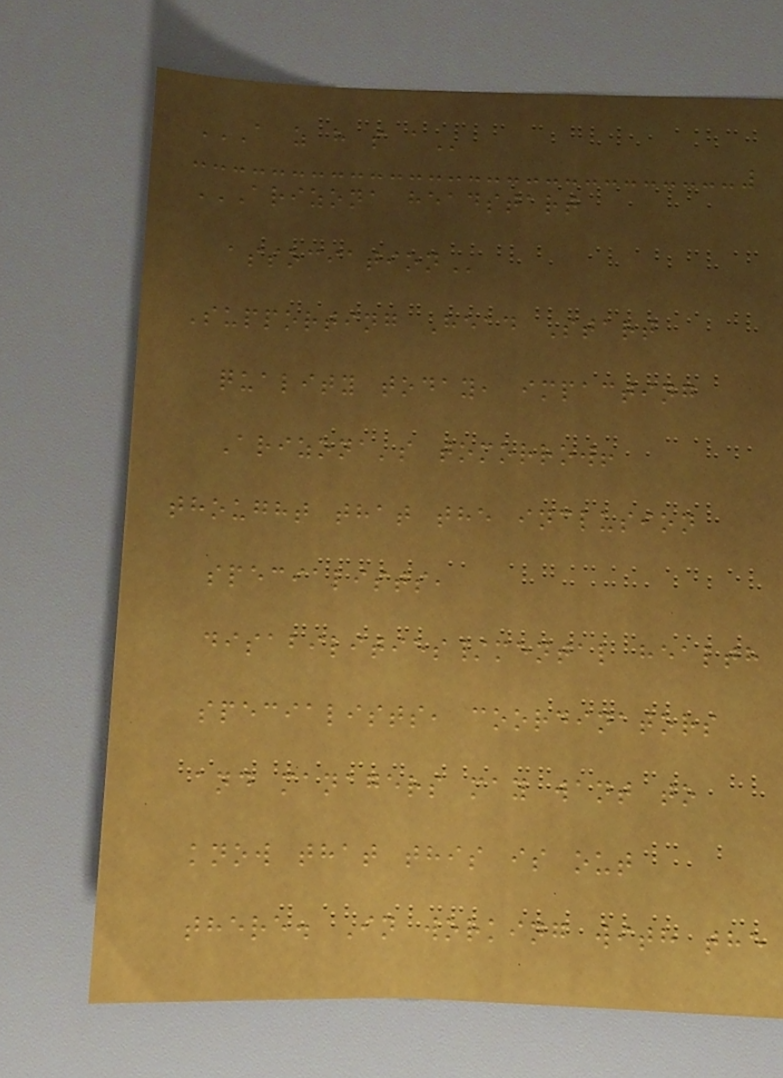A Z H S A
ARIZONA HEADSTART
ASSOCIATION
Supporting Head Start
quality today, impacting
Arizona's tomorrow!
thought that the inclusion
specialists,
disabilities/mental health
specialists, coordinators
and managers may want to
know that this is out
there. In working with the
